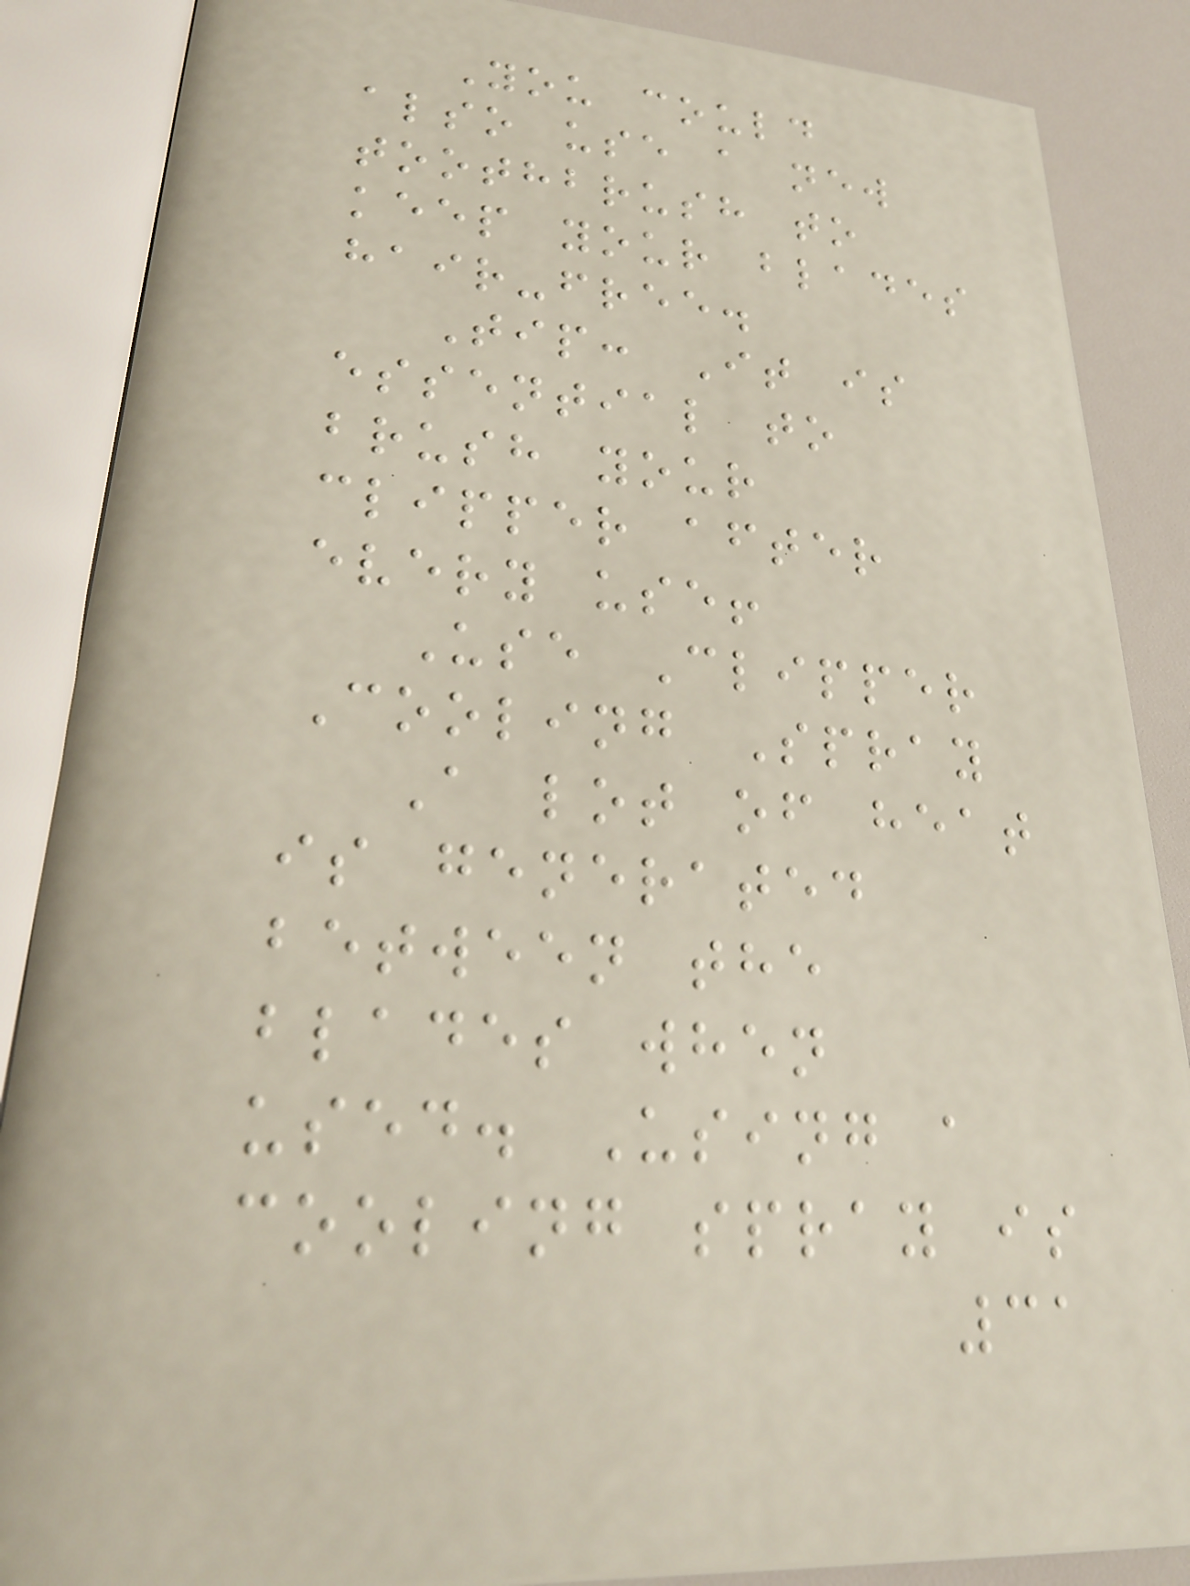You could
also use a new
toothbrush to
keep your blades
hair-free.
Tip: It is
essential to
brush your
clipper after
every use!
Use Clipper
Cooling Spray
A lot of heat
is generated
between the
blades when
used. Using a
cooling spray is
31
